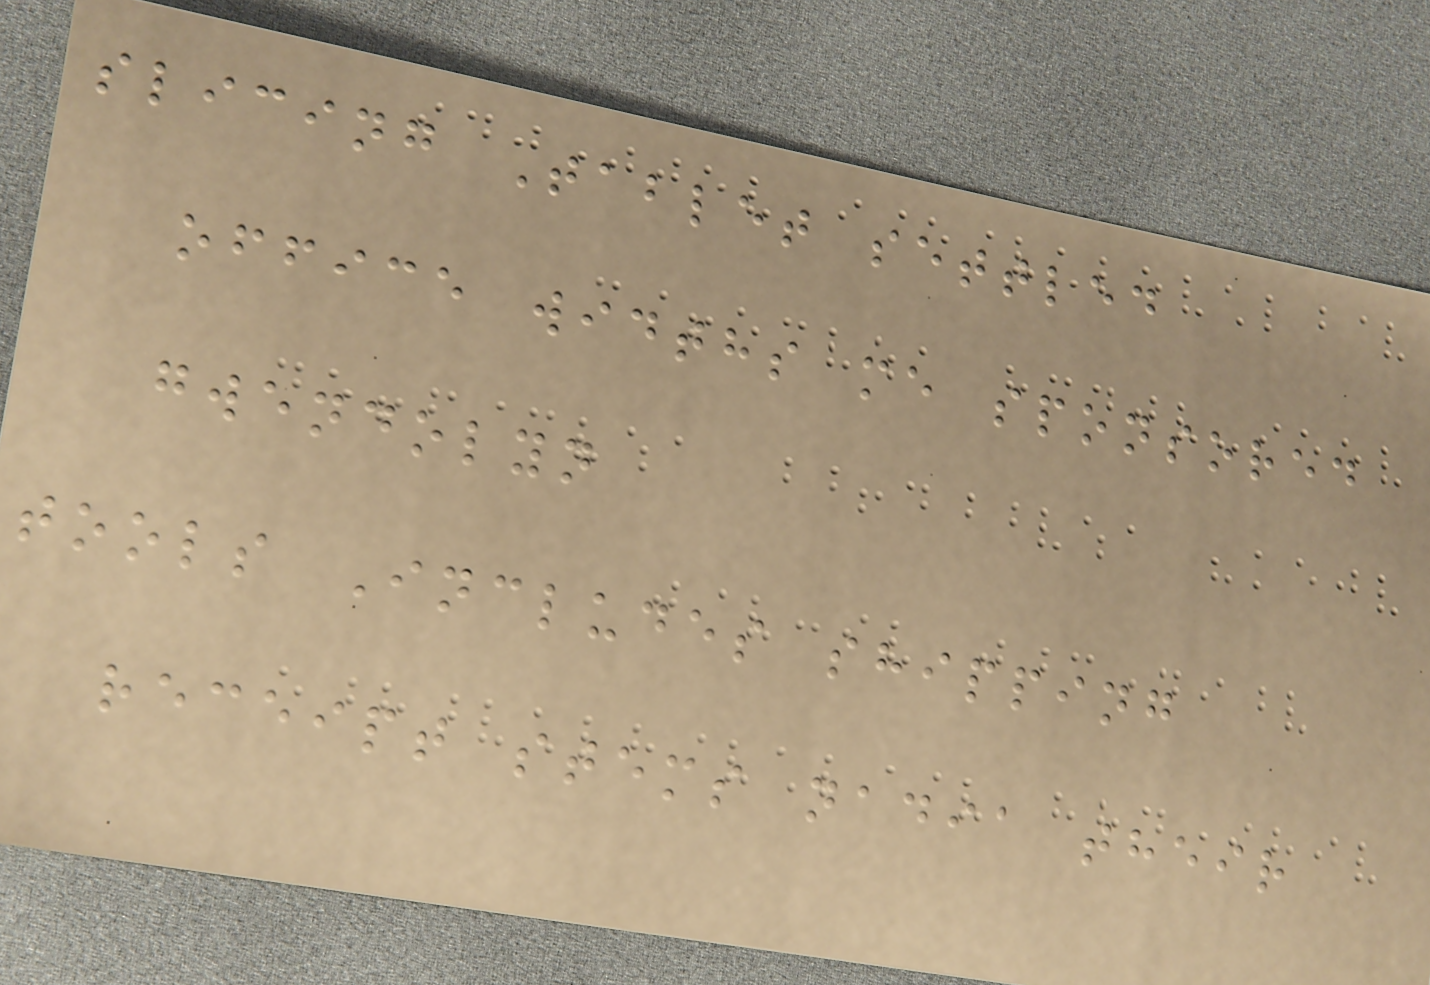slicing Tablet settled
office widths me sponsored
gwendolyn
tools Includes shipping
receipt stems nadia their
